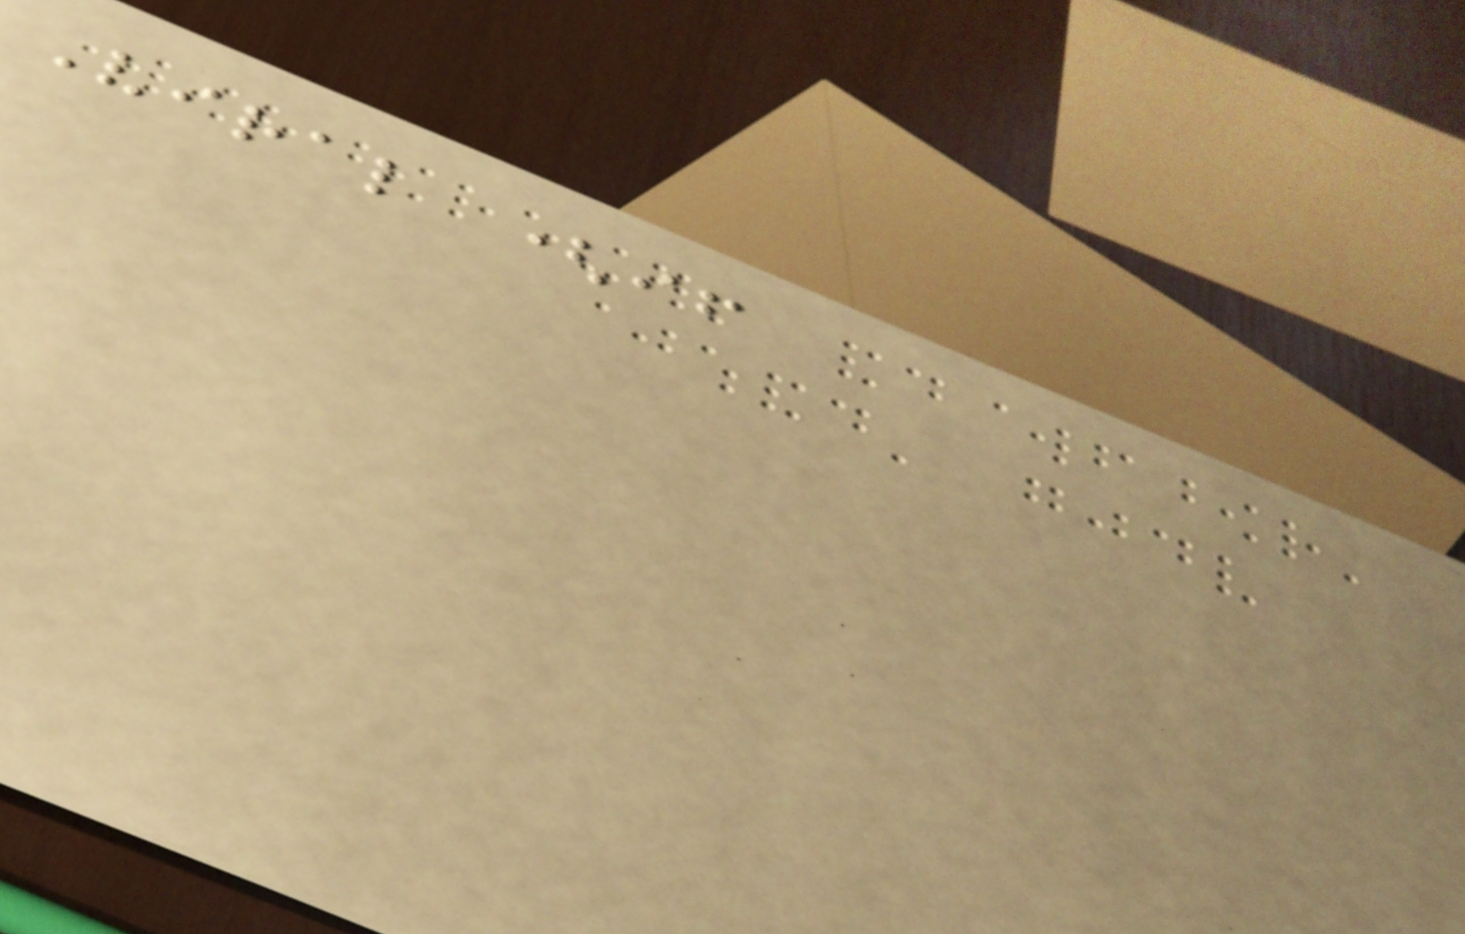Viral (if
